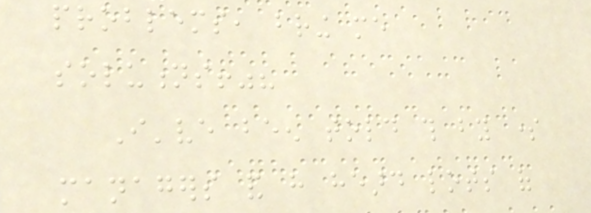problems, bring me
solutions!"?
I've been told this by some
managers and have heard lots of
